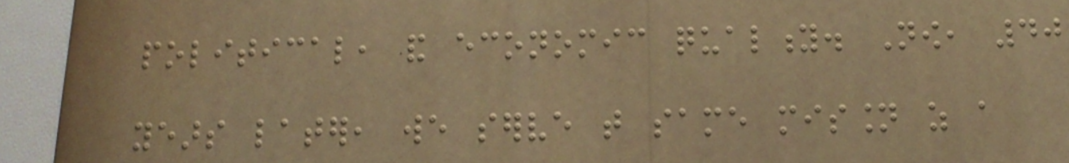political, and economic quality. Now, 40
years later, we serve that same mission as a
